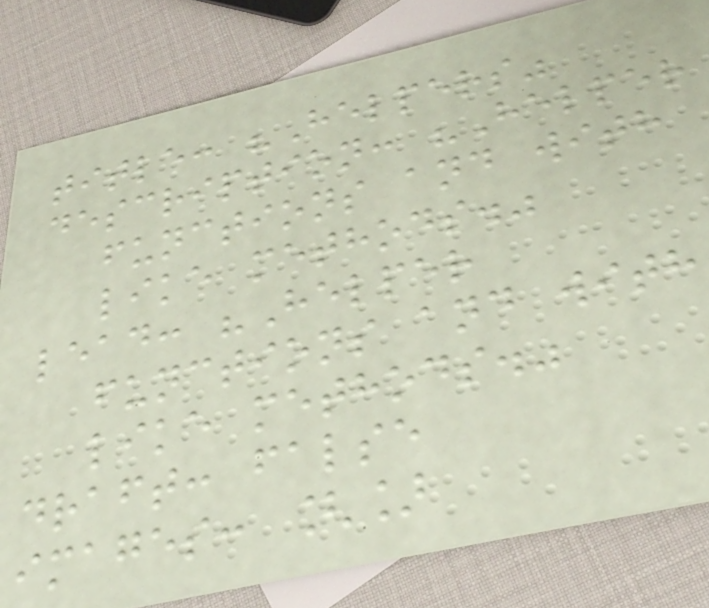title: "Helpers"
description: "Helper
functions and with
like methods."
lead: "Helper
functions and with
like methods."
draft: false
images: []
